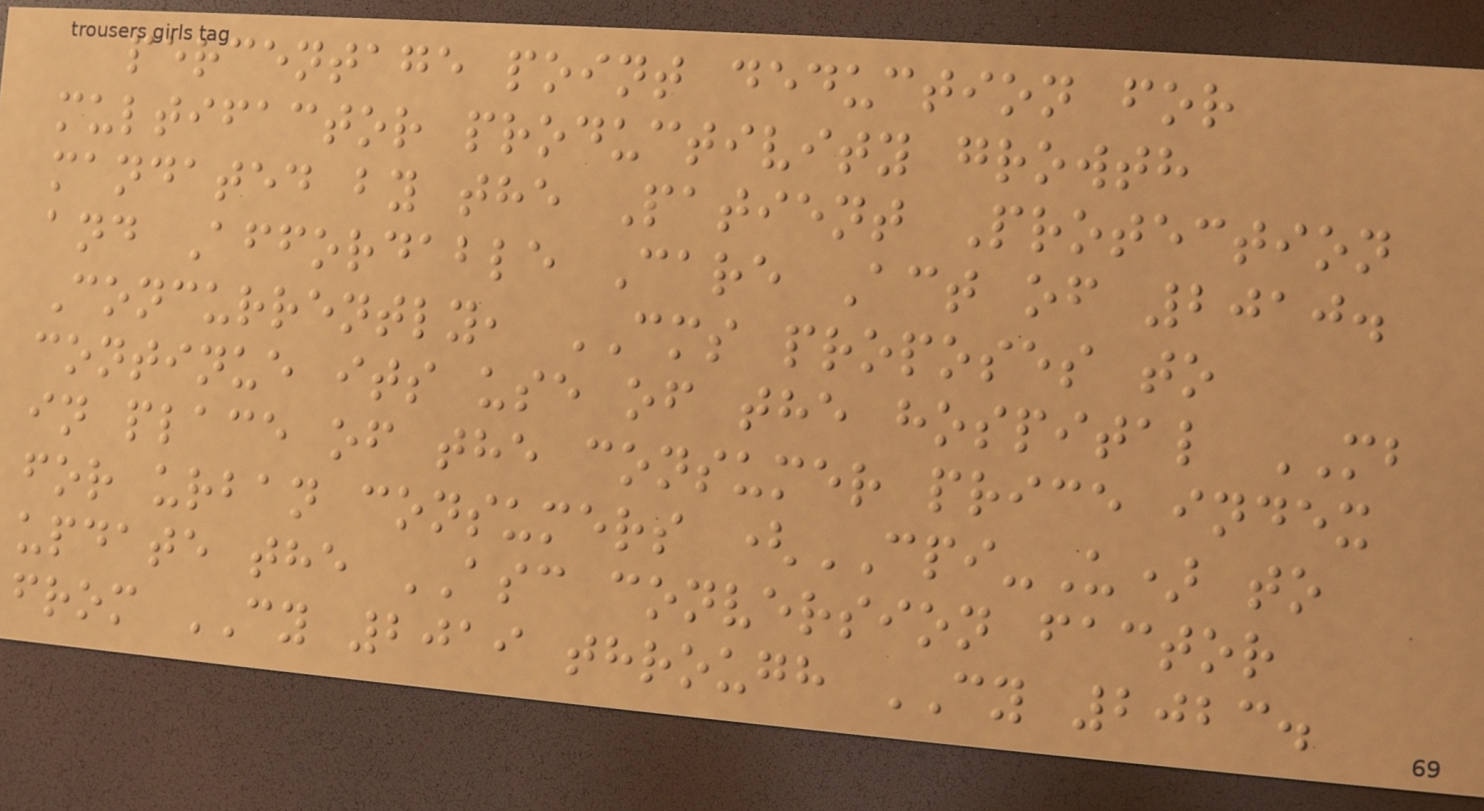percentage point deduction for
multifactor productivity growth
mandated by the Patient Protection
and Affordable Care Act of 2010.
Concurrently, CMS proposes to
continue its use of the hospital MB
in place of the consumer price index
for urban consumers (CPI-U) to
update the ASC conversion factor
from CY 2019 through CY 2023.
